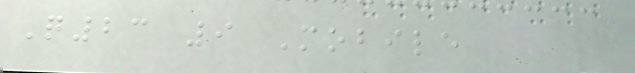Q23 9 Mobile
